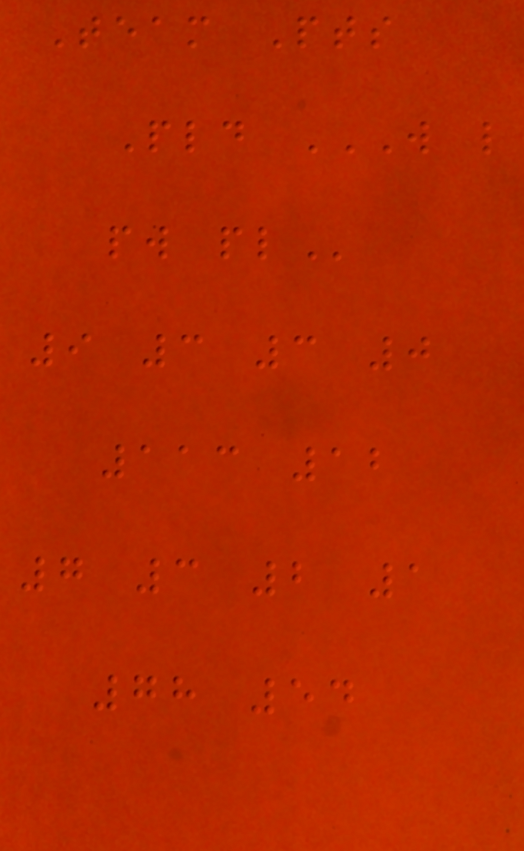Team Pts
Pld W L
PW PL
9 3 3 0
113 12
7 3 2 1
78 54
